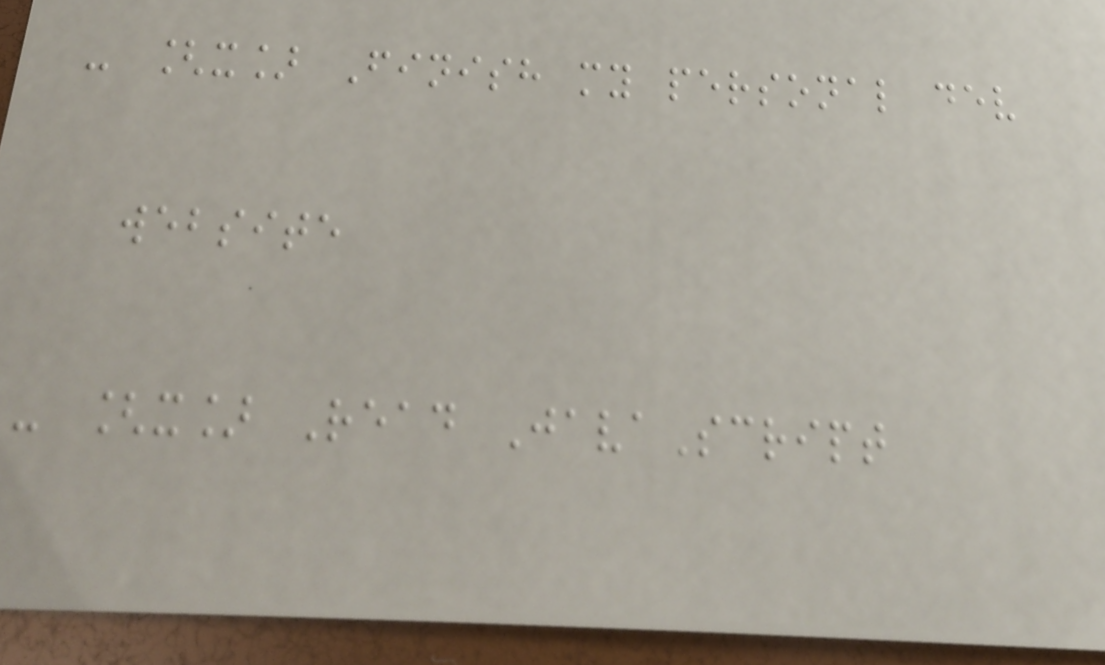- [x] Finish my personal dev
website
- [x] Read JavaScript
